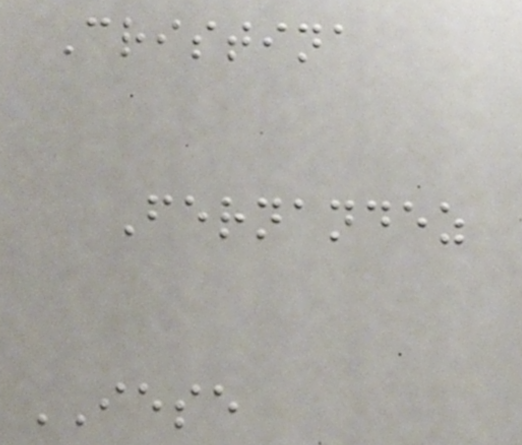Cristina
Fernandez
IESE
